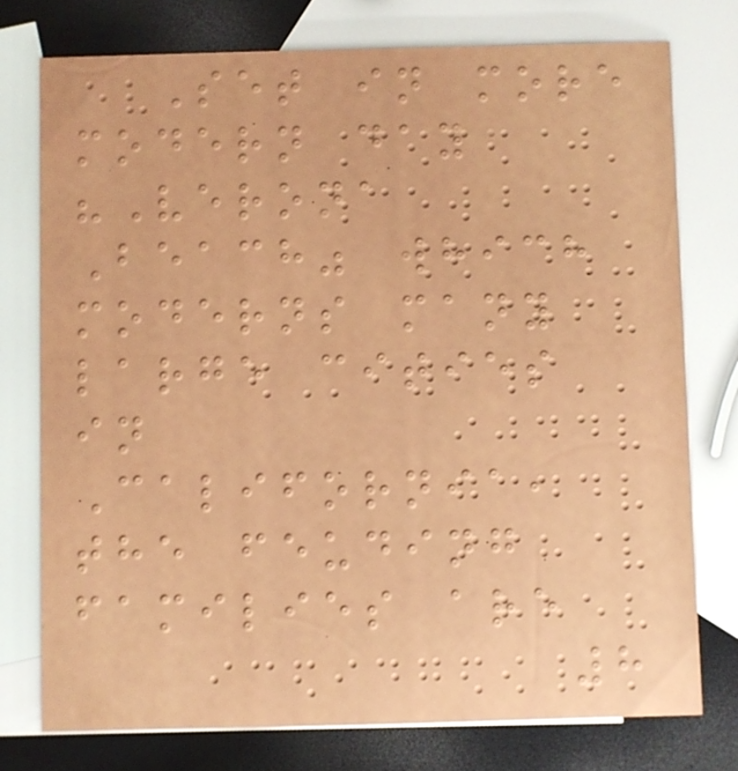Set in more
modern day
"Verona
Beach" which
moderns many
large cities
in
California,
the feuding
families are
8
